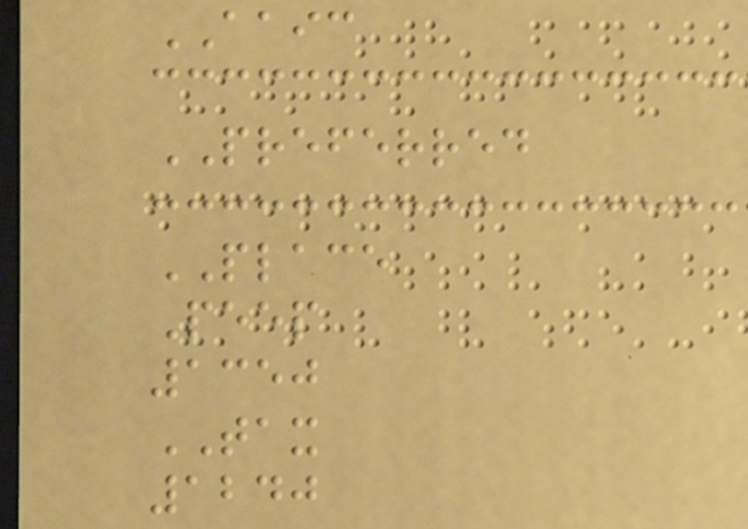AAIC
PREFERRED
PLACE
Peep
1350
TAX
1240
